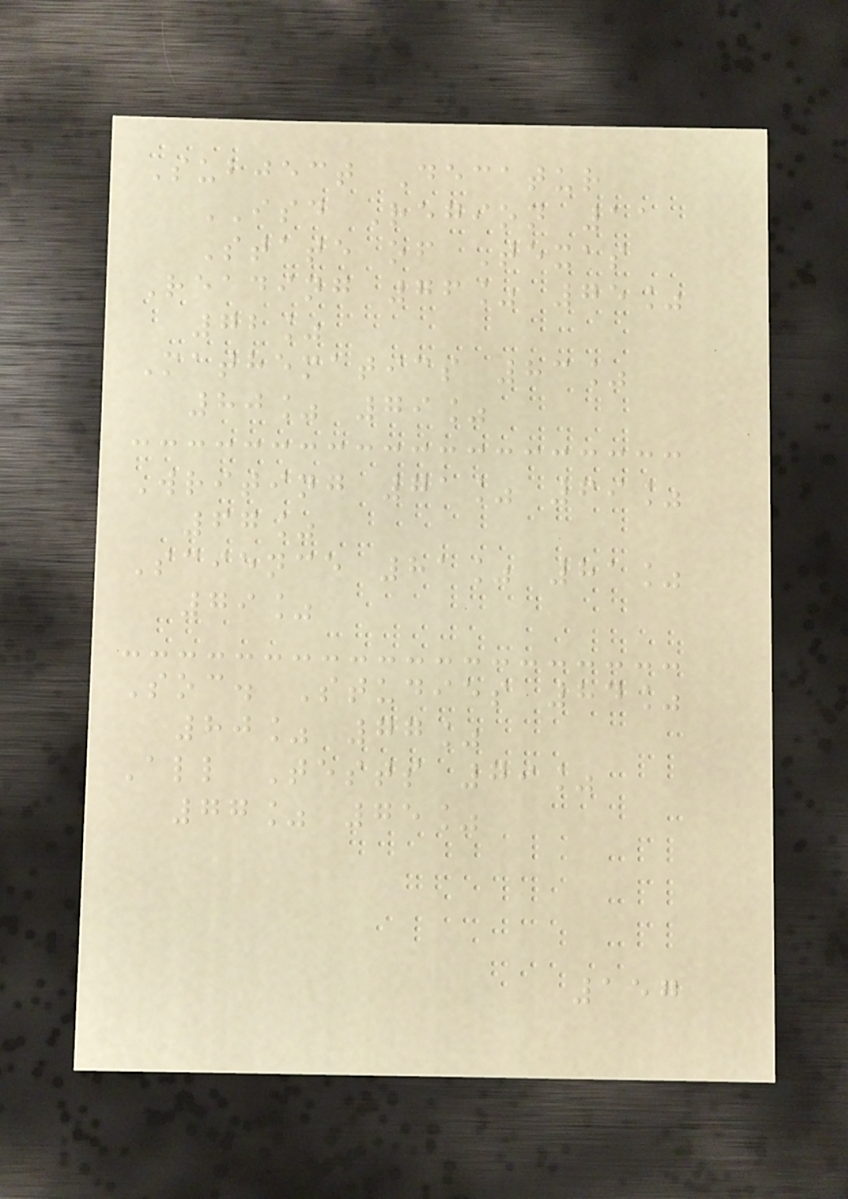Subject Decatur
ISD Region 11
State of Texas
Reading 76% 75%
72%
Mathematics 83%
80% 79%
Writing 71% 69%
67%
Science 81% 81%
79%
Soc. Studies 84%
80% 77%
All Tests 79%
77% 75%
157
